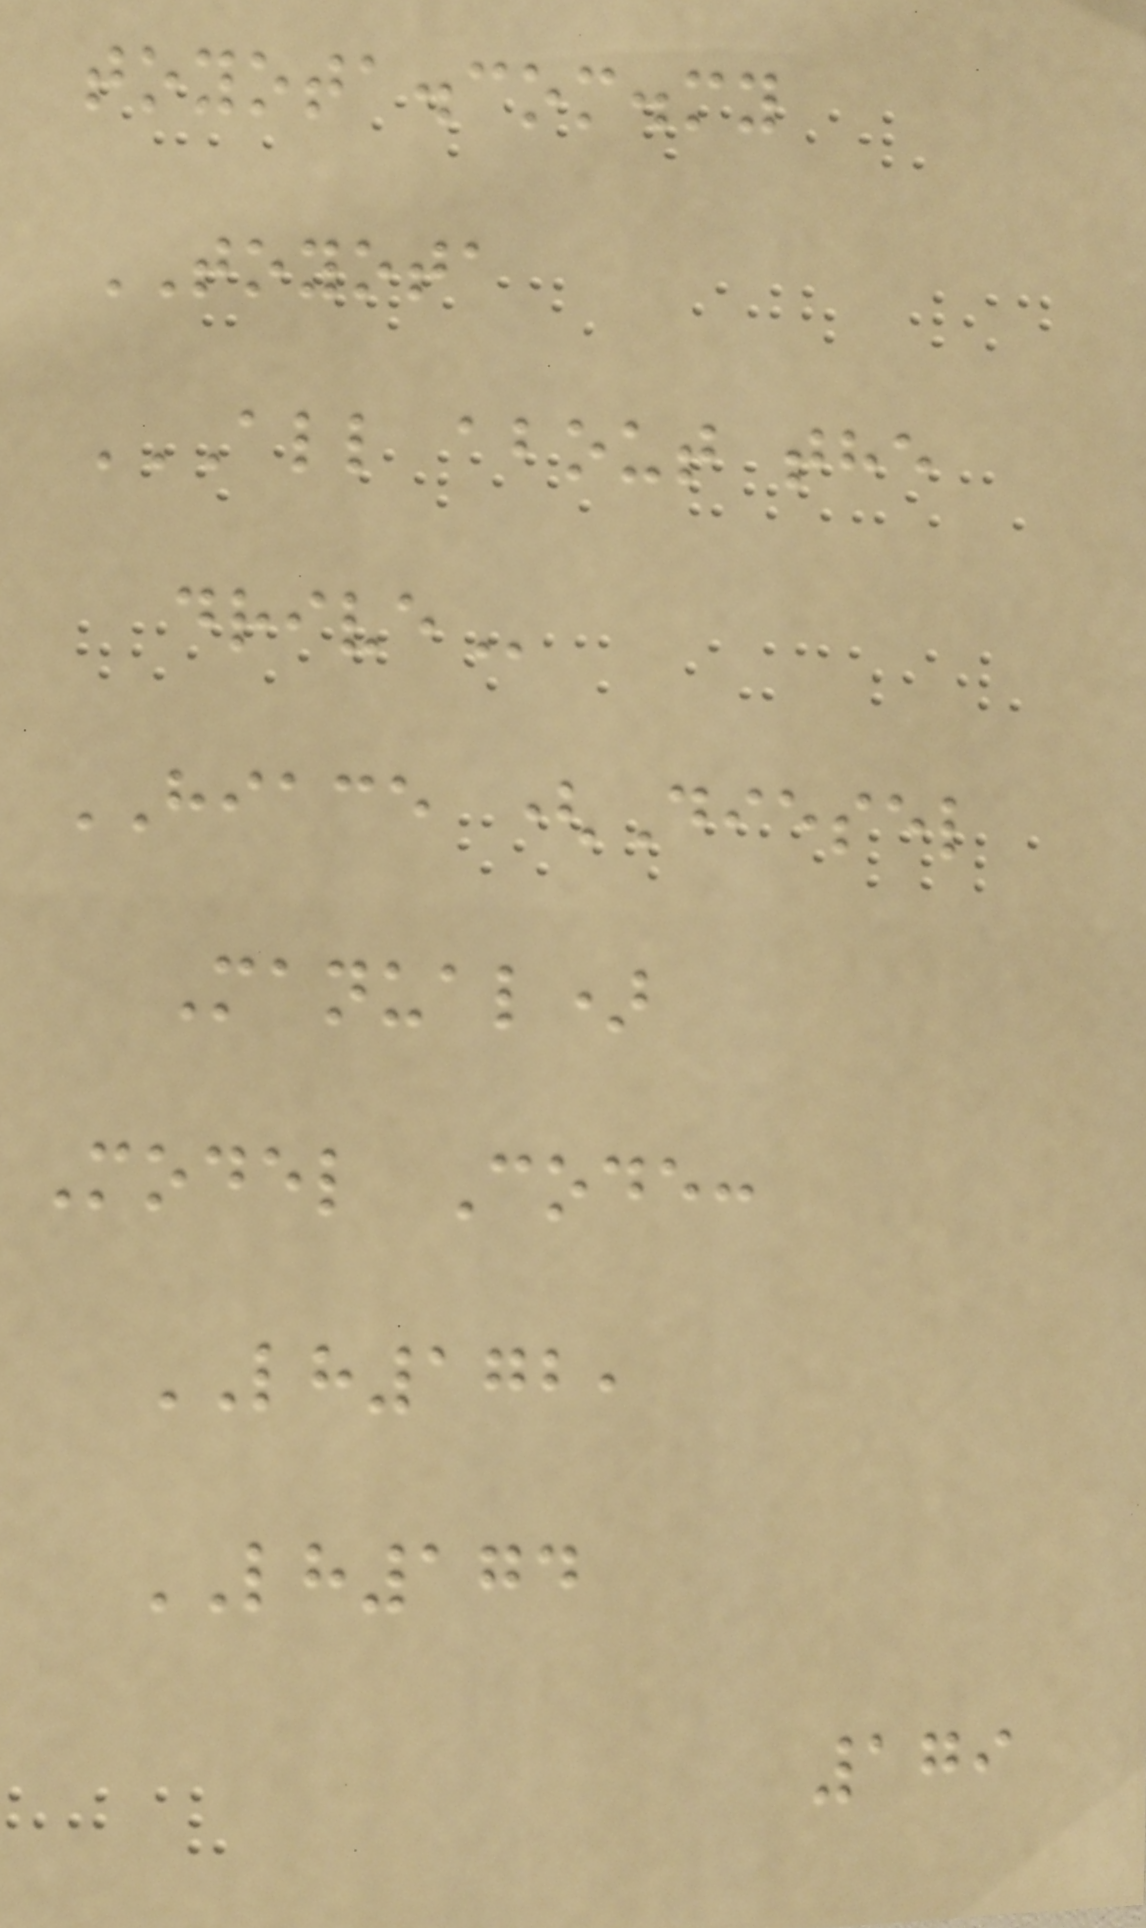toyota.com.my
TOYOTA
ALL ABOUT THE
DRIVE
HIACE (Diesel
Manual)
Model Code:
LH172,
LH174
179
